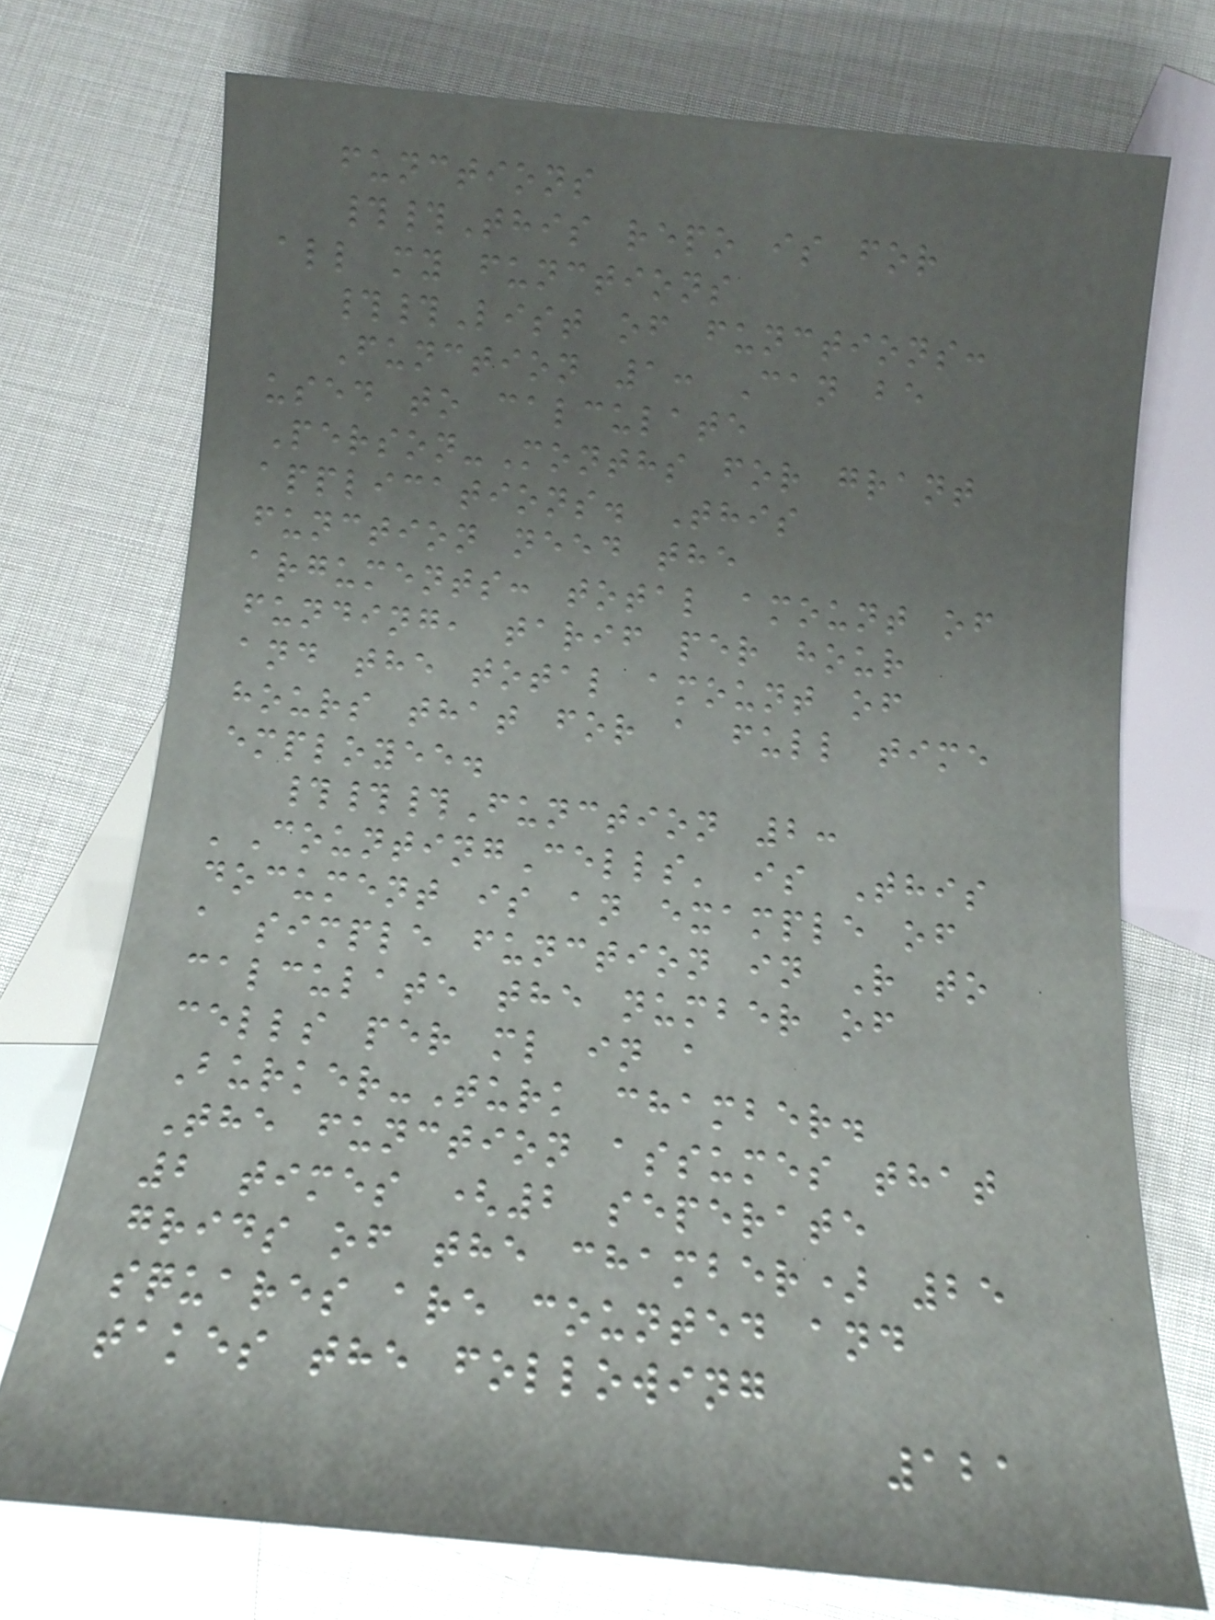functions
##This repo is for
all my functions
##List of functions:
Function 1: Can be
used to calculate
Person-Months for grant
applications. This
function need the
arguments: total amount of
funding, tarif per hour
and the total amount of
hours that for a full time
employee.
###Function 2:
'CountingCells' is This
document is an example of
a simple function in R to
calculate the number of
cells per ml in a
Burker-Turk chamber.
The function assumes that
2 times (2 seperate
grids of the chamber) 25
squares are counted and
takes the following
121
